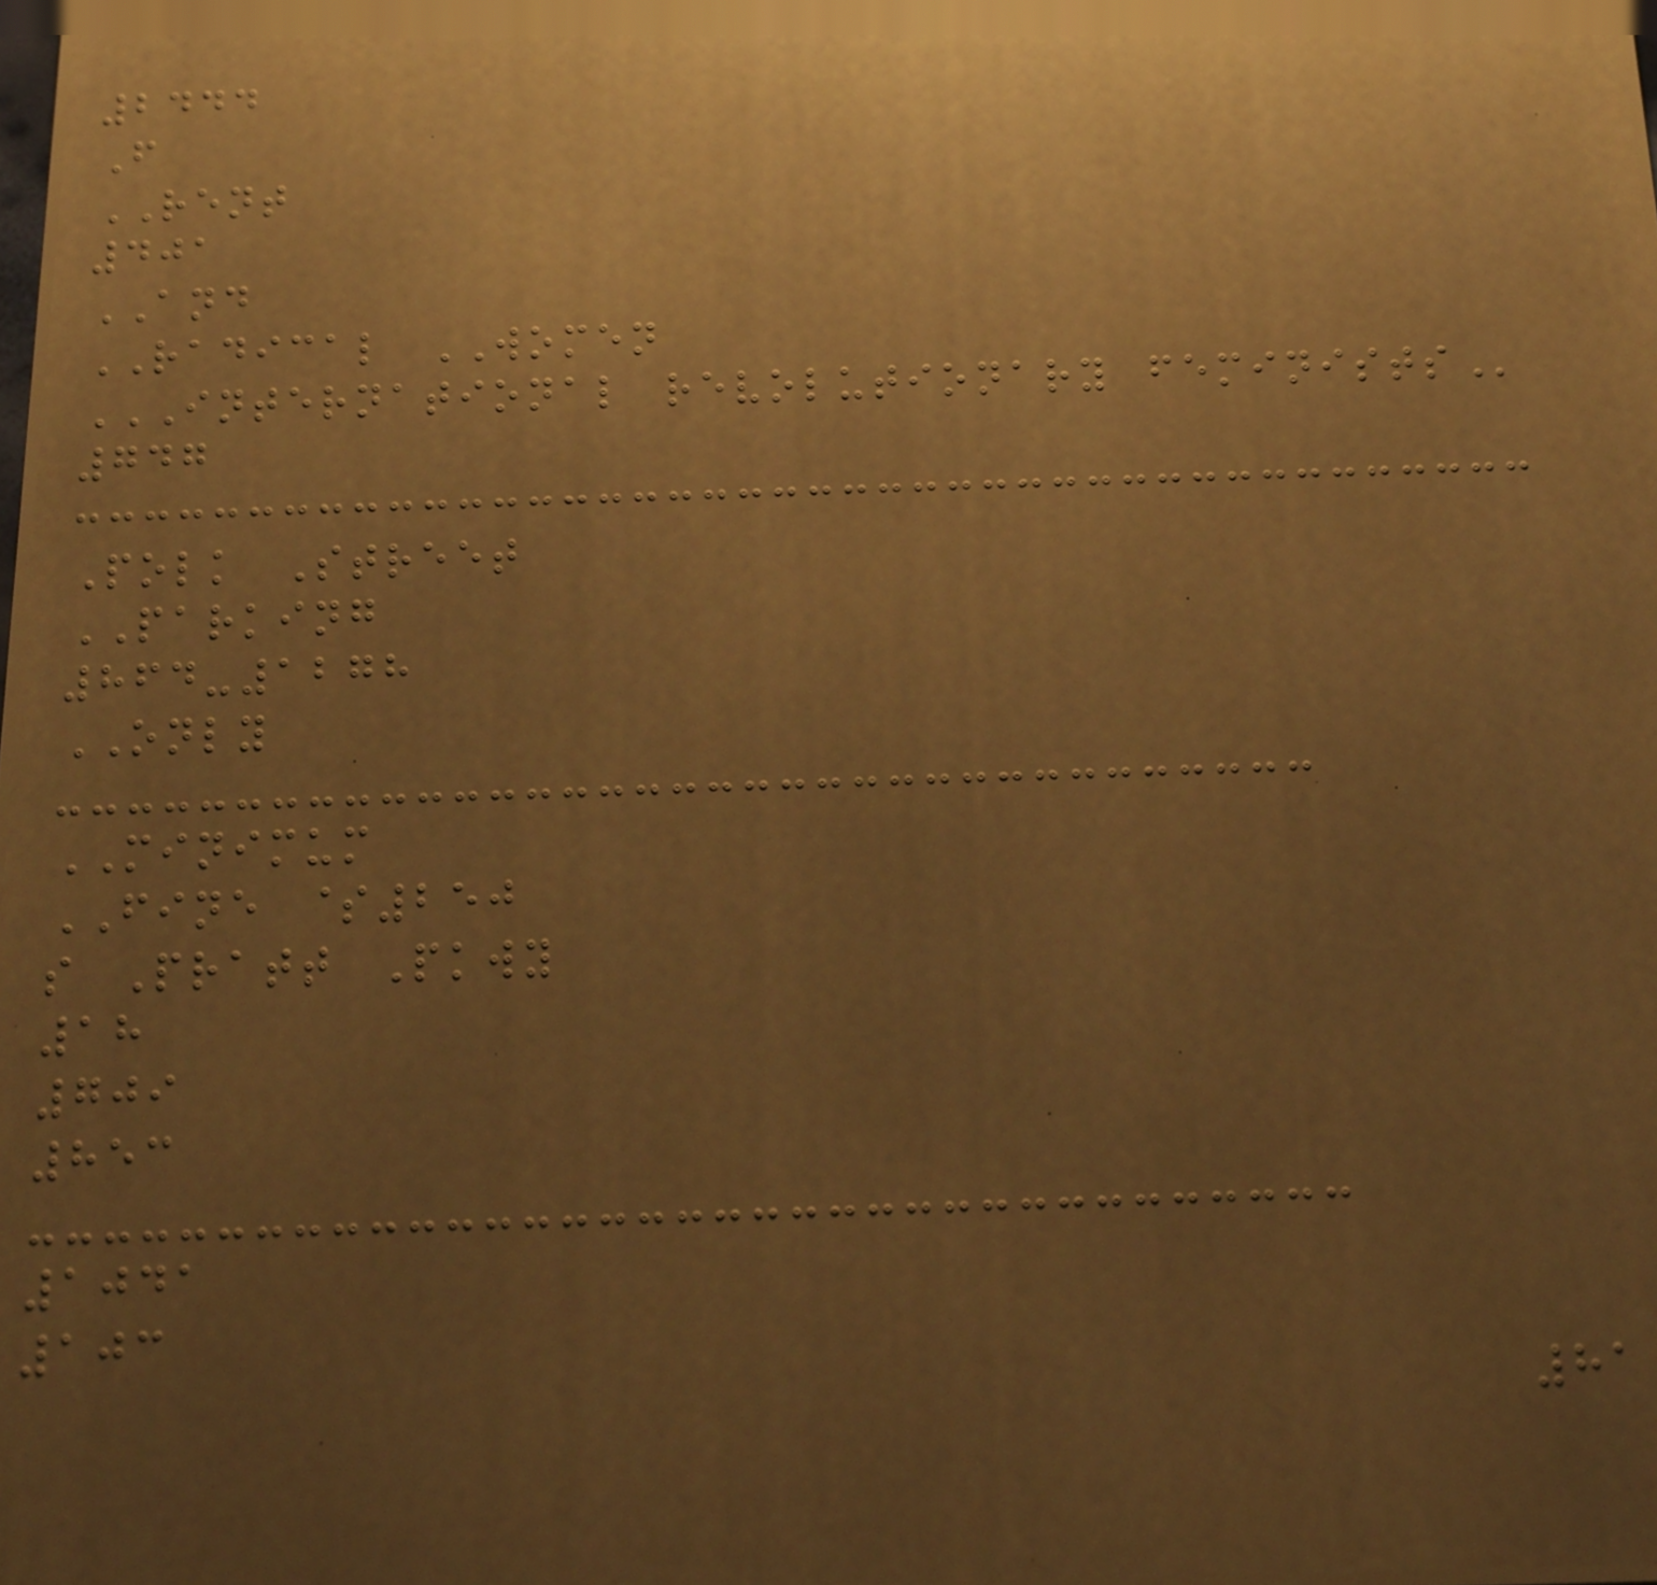2444
F
RENT
401
AND
RADICAL WOMEN
INTERNATIONAL REVOLUTIONARY FEMINISTS
747
Polk Street
PARKING
864-1278
ONLY
MINIMUM
FINE $250
s Pratt Pkwy
18
709
853
1041
103
81
